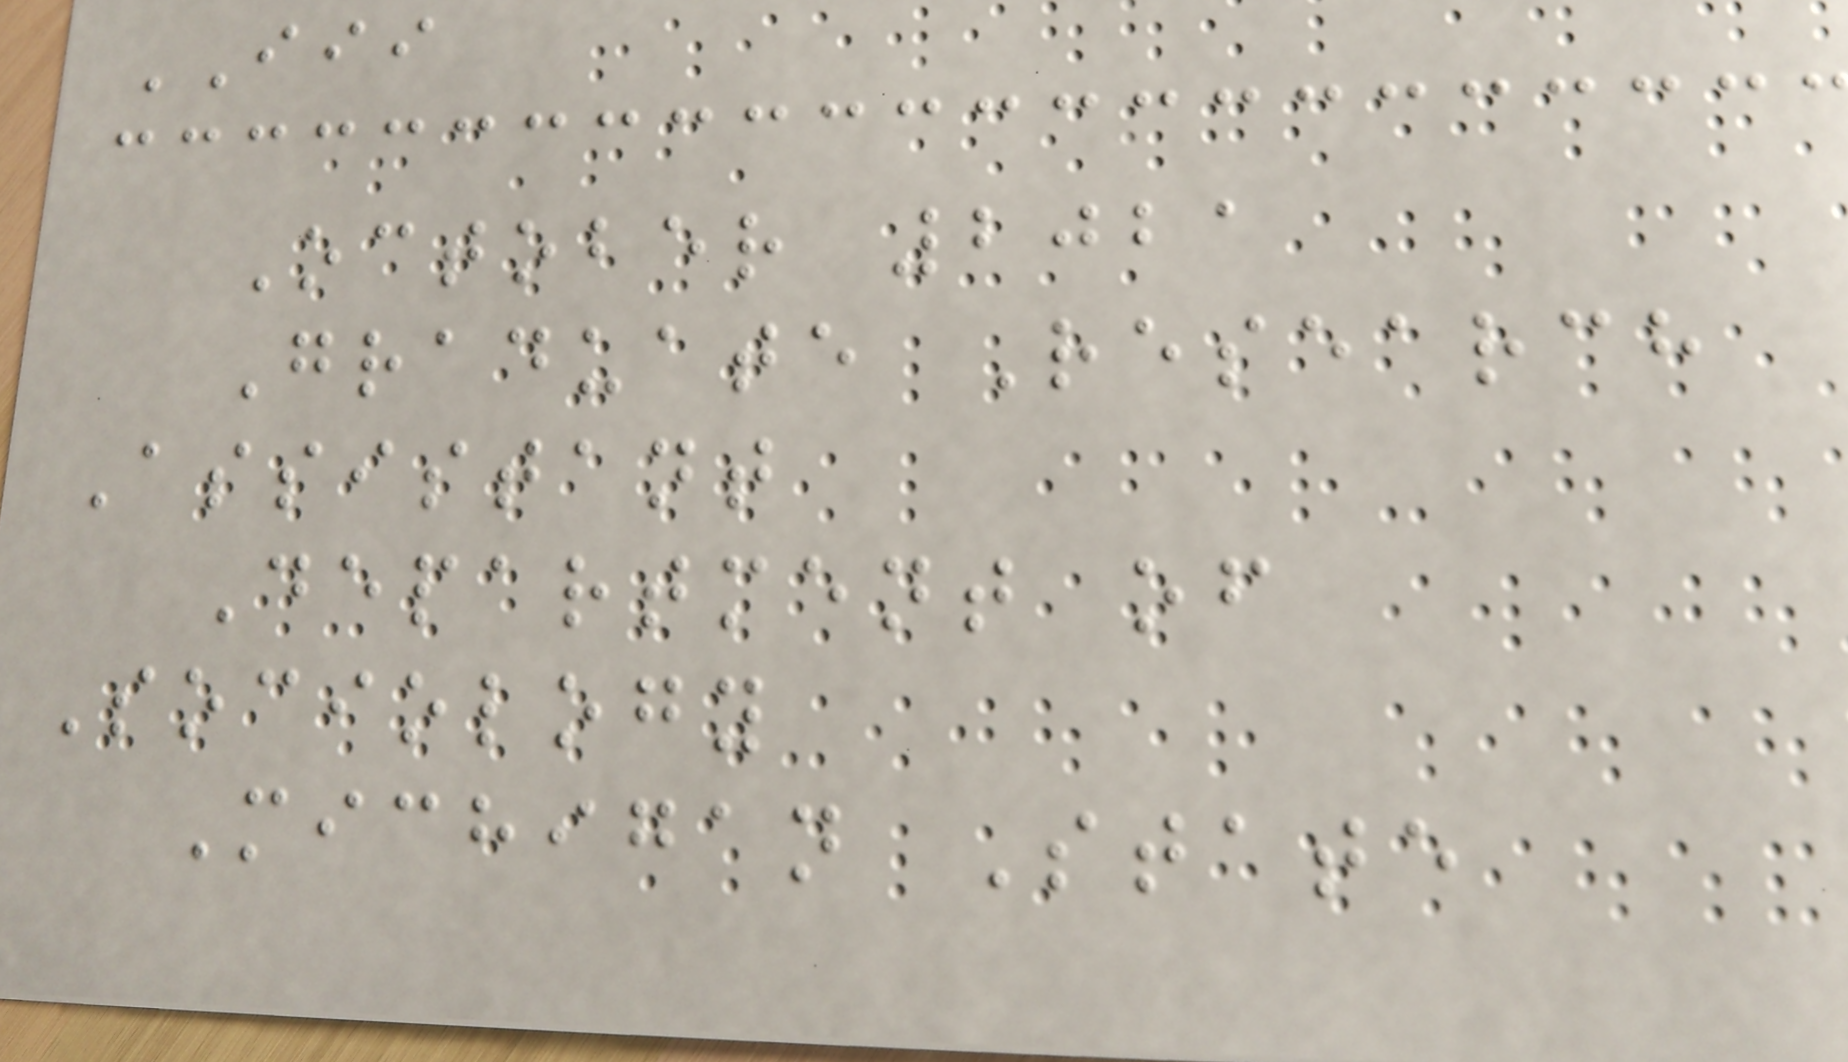III
October 2021
Graduate Research
Assistant
Department of
Sociology
Michigan State
